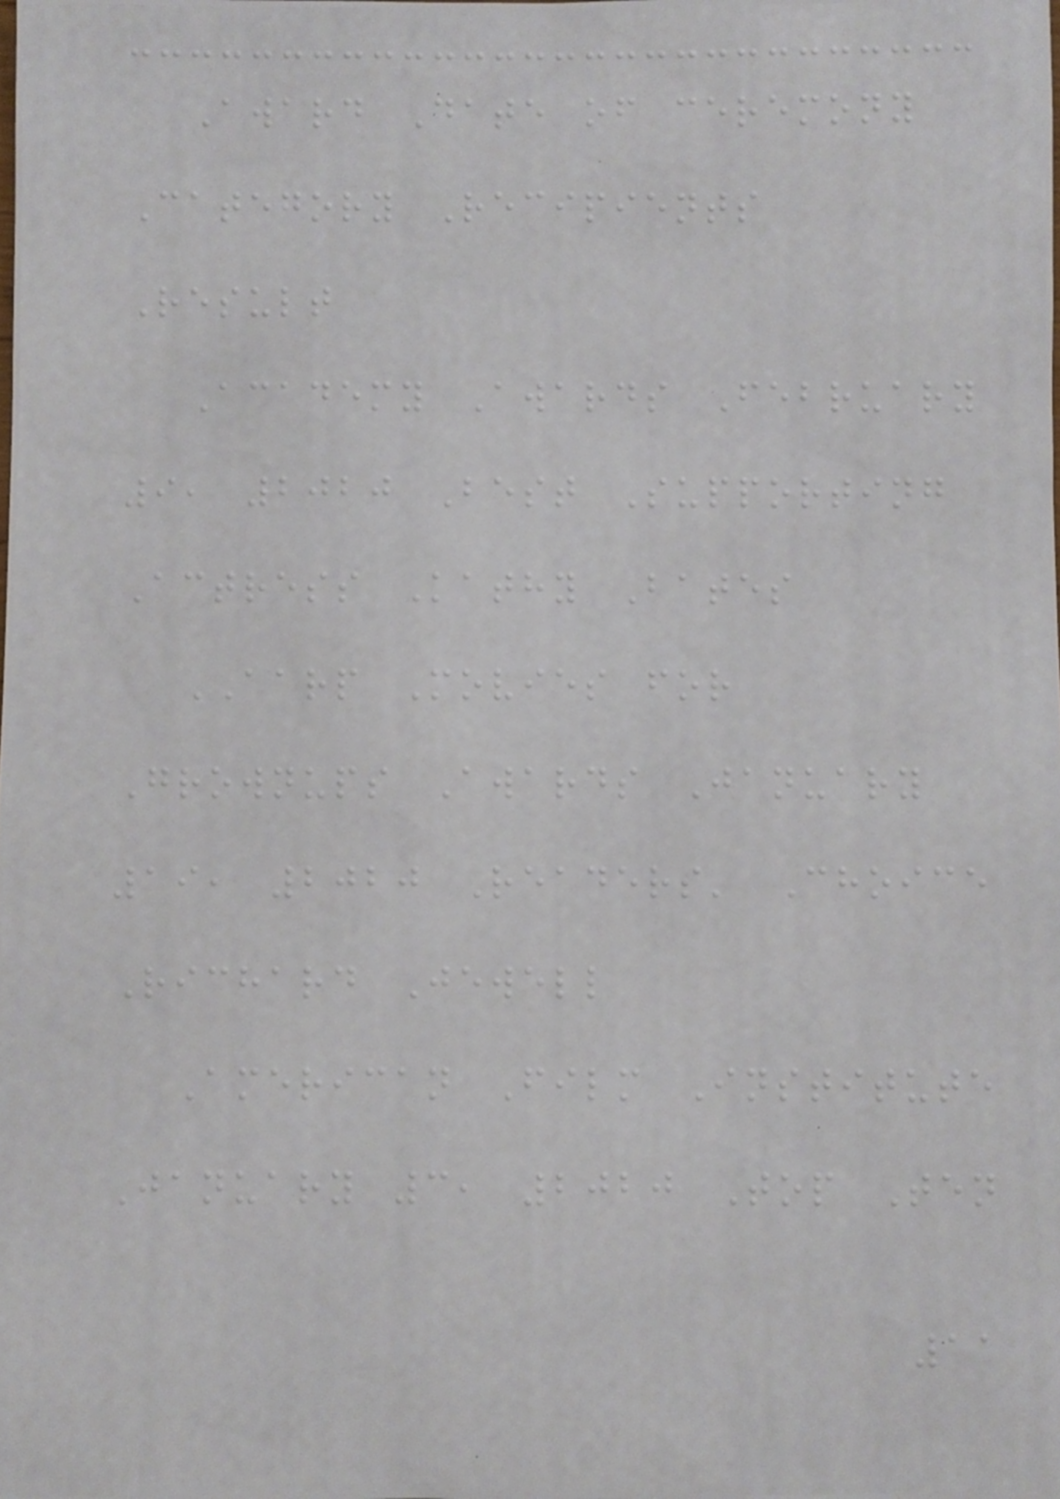Award Date of ceremony
Category Recipients
Result
Academy Awards February
9, 2020 Best Supporting
Actress Kathy Bates
AARP Movies for
Grownups Awards January
19, 2020 Readers' Choice
Richard Jewell
American Film Institute
January 3, 2020 Top Ten
11
